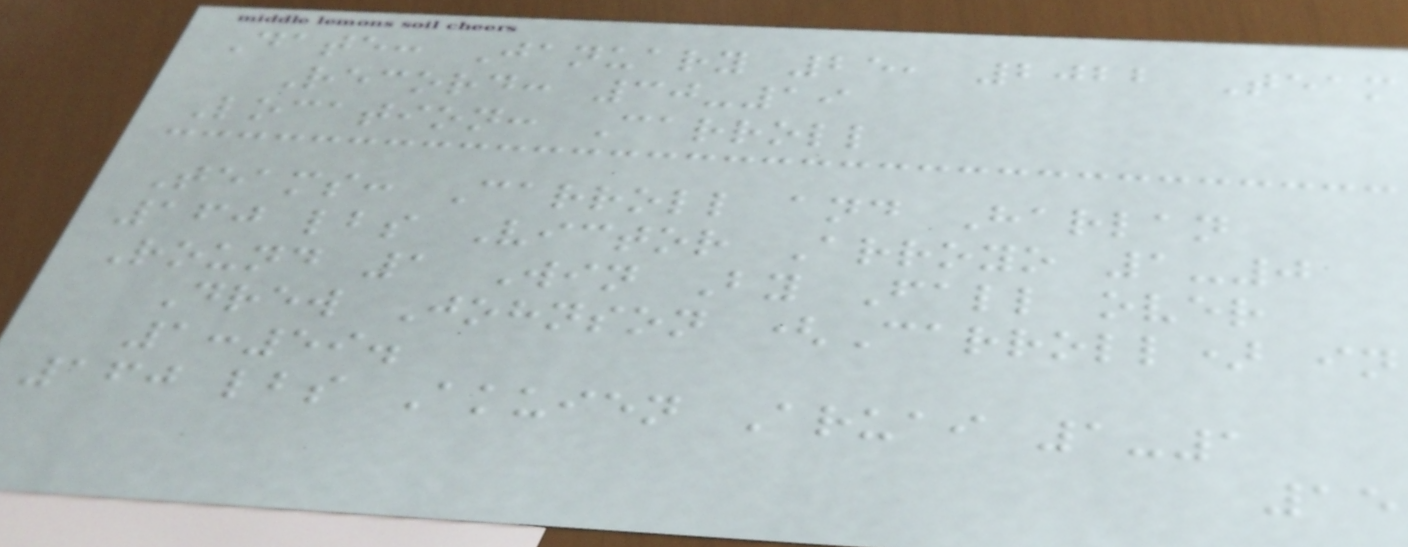Date: January 25, 2022 Team
Record: 30-19
Location: Carroll
Teams: Carroll and Harlan
160 lbs Victor Arroyo 1-0
Round 1 Win By Fall over
Drew Johnson (Carroll) in
1:59.
160 lbs Akuien Aruai 1-1
15
